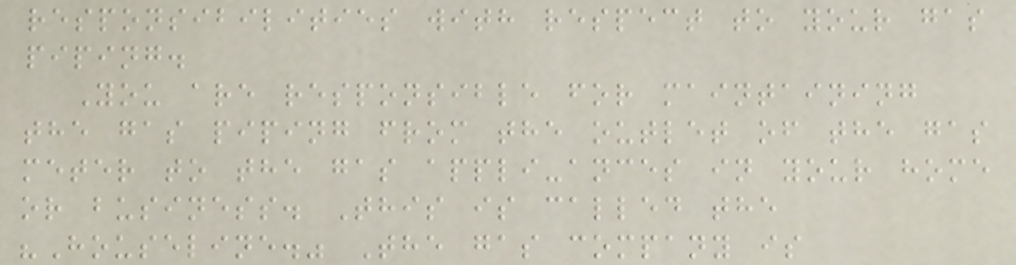responsibilities with respect to your gas
piping.
You are responsible for maintaining
the gas piping from the outlet of the gas
meter to the gas appli-ances in your home
or business. This is called the
"Houseline." The gas company is
